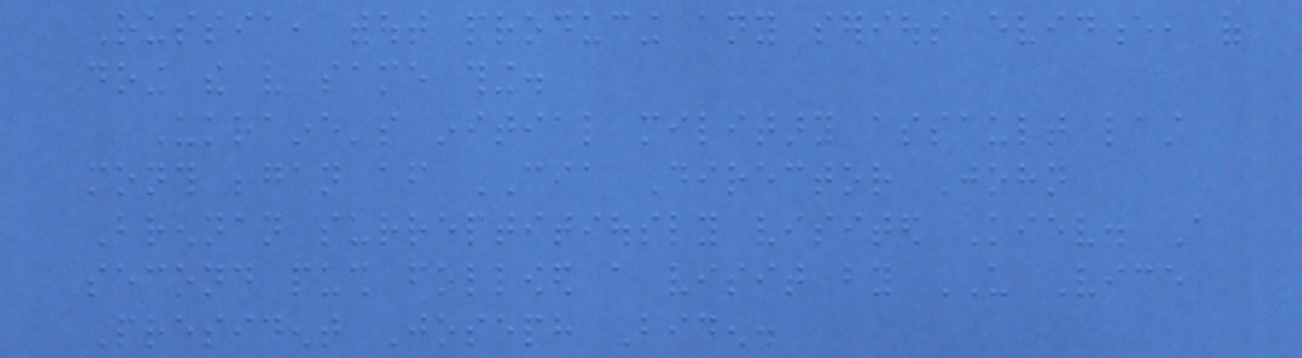Russia, without producing any serious evidence, of
doing the very same thing.
Ukraine's initial military assault last
month began after CIA Director John
Brennan surreptitiously visited Kiev. A
second push followed a visit by US Vice
President Joseph Biden.
